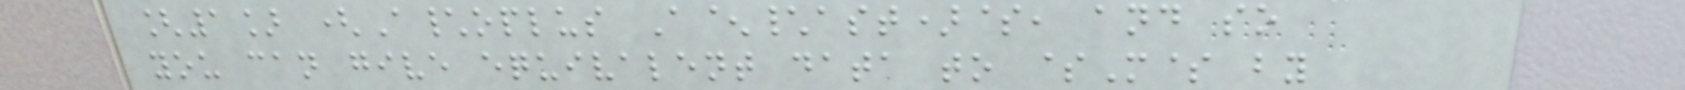[1] (A\oplus A^\ast)$, and so
you can give equivalent data to $M$ by
